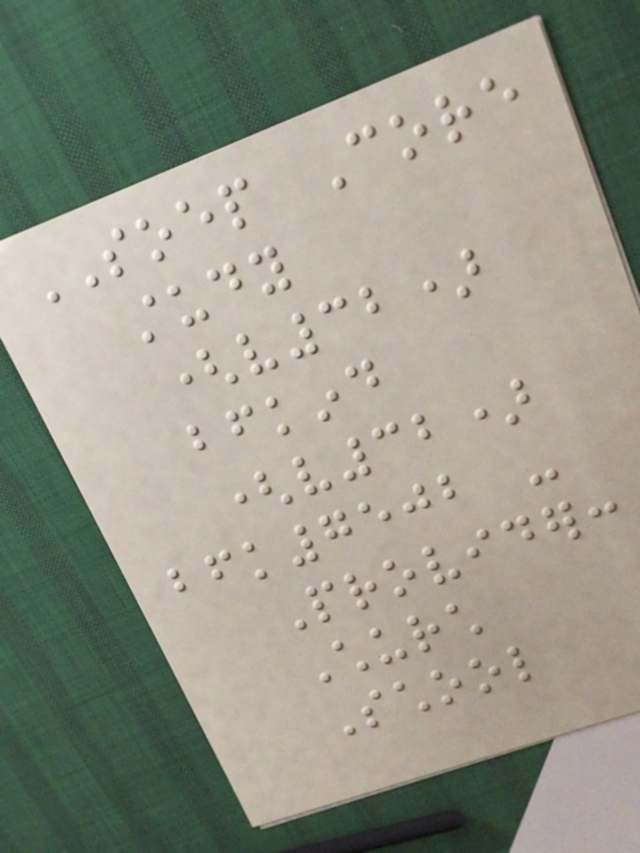SOEP Core
study
(v32)
bfkind
(v32)
bfk7502 -
Provider:
Church
School
